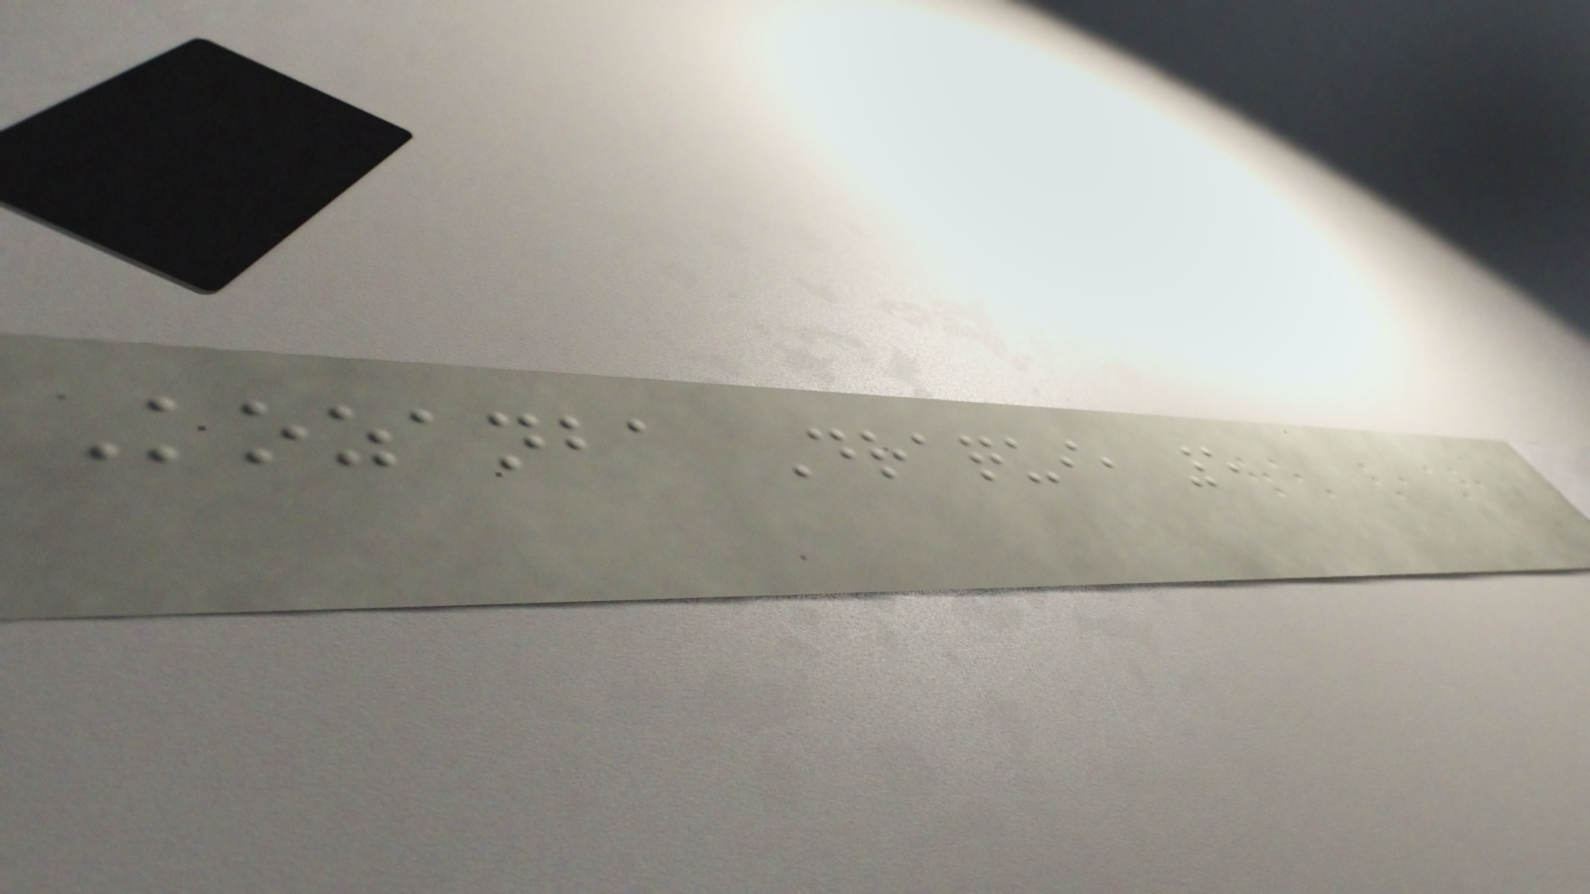Kozanba Draqui, 5
